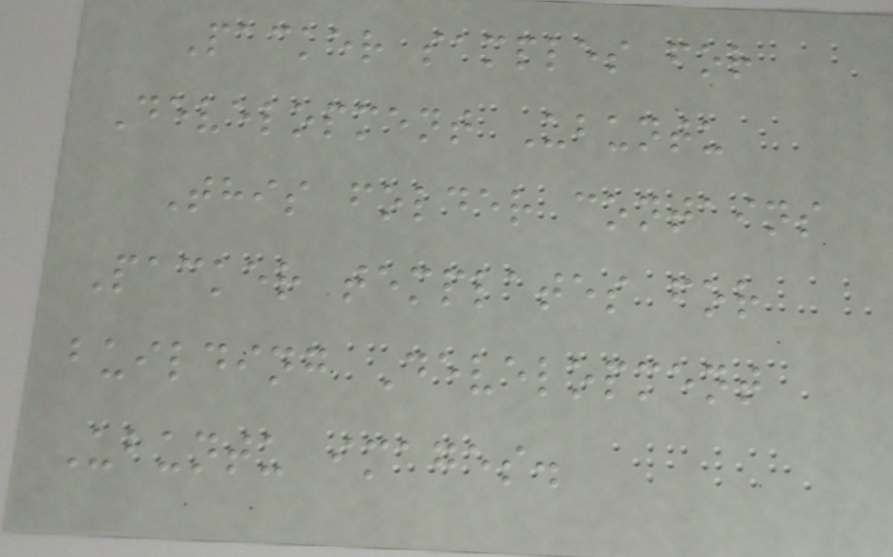Packer samples for
Development Ubuntu
This folder contains
Packer templates for
building Development
Ubuntu images.
